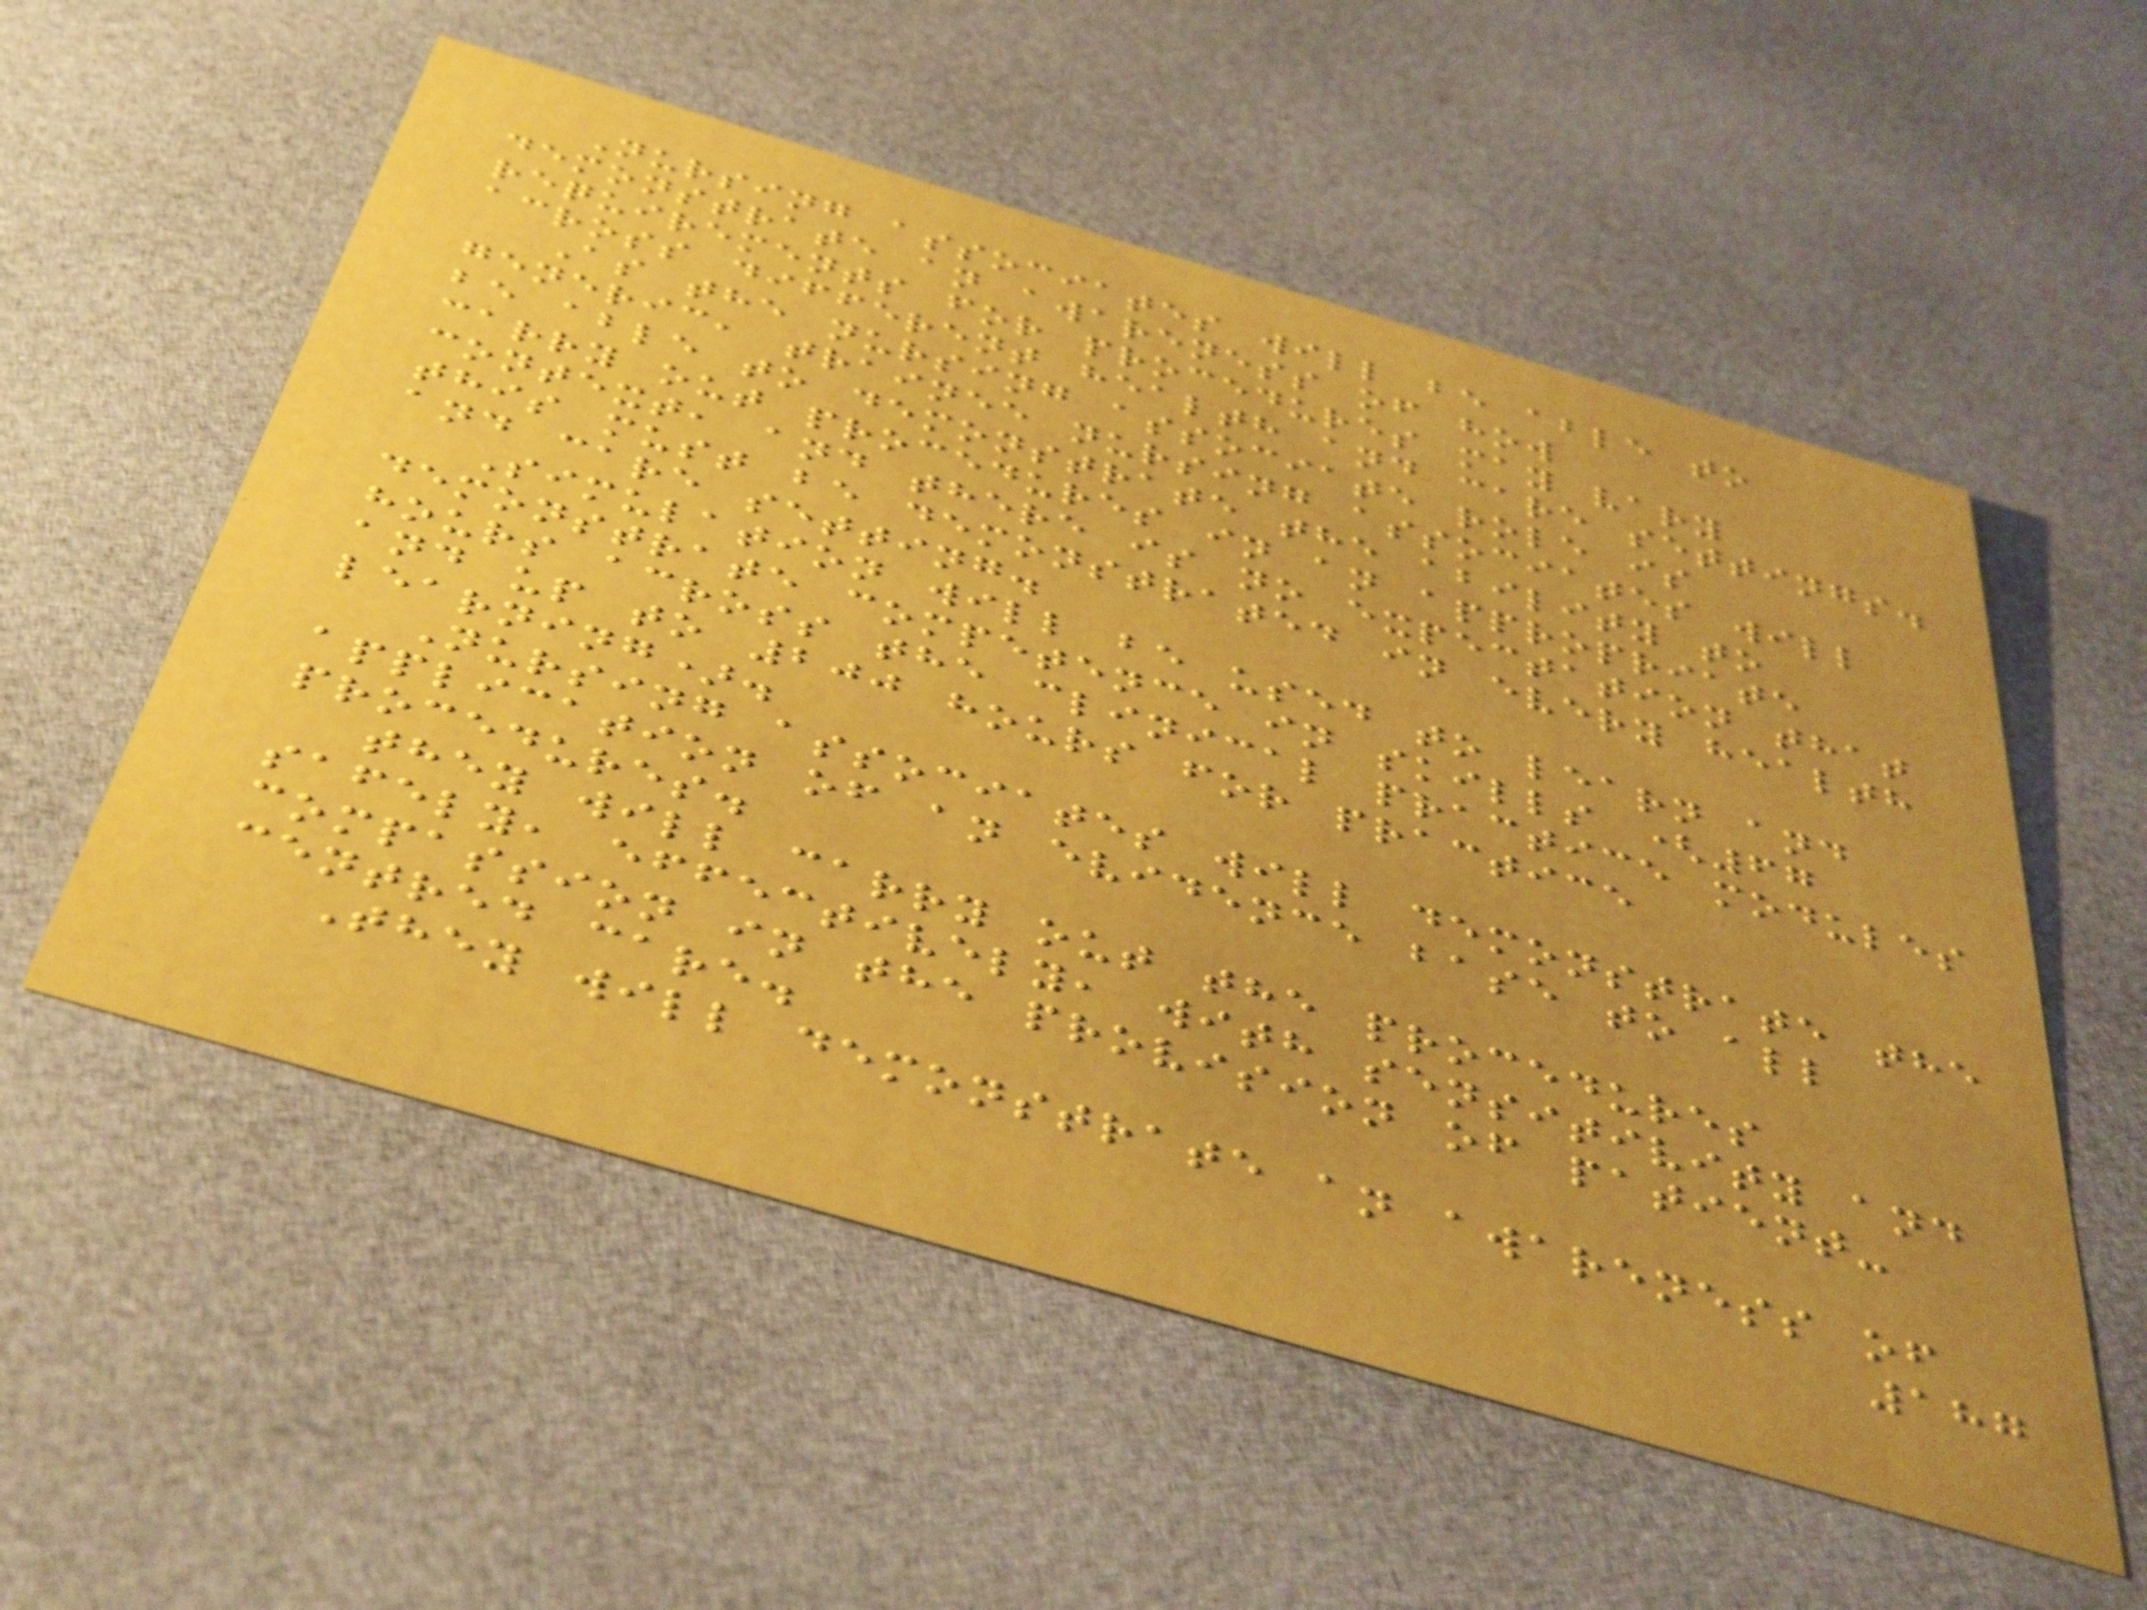Nursing associates will be able to
demonstrate an awareness of how
requirements for procedures may vary
across different health and care settings.
As the nursing associate role is
generic, trainee nursing associates will
be able to demonstrate the ability to
carry out procedures in an appropriate
context, and there is no expectation that
this must be demonstrated in every health
and care setting.
Simulation will be used to learn and
demonstrate competence in skills (67
hours across the clinical practice modules
and up to 200 hours for practice
learning).
Nursing associates will demonstrate the
application of an evidence base to all
procedures.
they will carry out the procedures
safely, effectively, with sensitivity and
compassion in the provision of patient-
centred care.
They will demonstrate an awareness of
187
